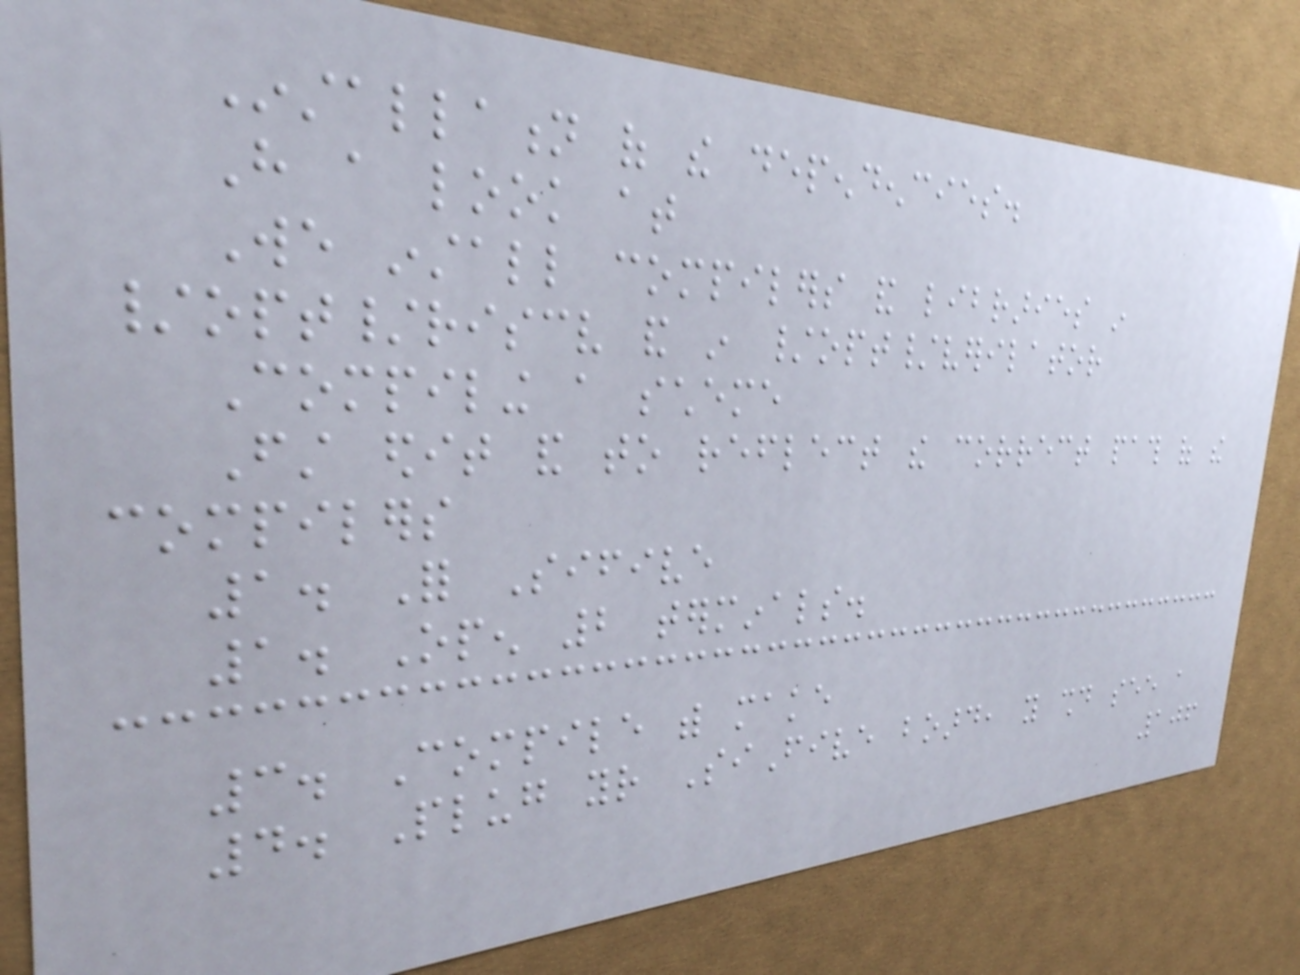Installation of the dependencies.
Have a look at
We install compilers and libraries in
/opt/riscv and in /opt/verilator
Compiling a scheme
First edit and to reflect the correct path of the
compilers
1. For Sifive
1. Open 2 terminals.
3. Compile with make
4. Plug your SiFive board, you should see a
106
